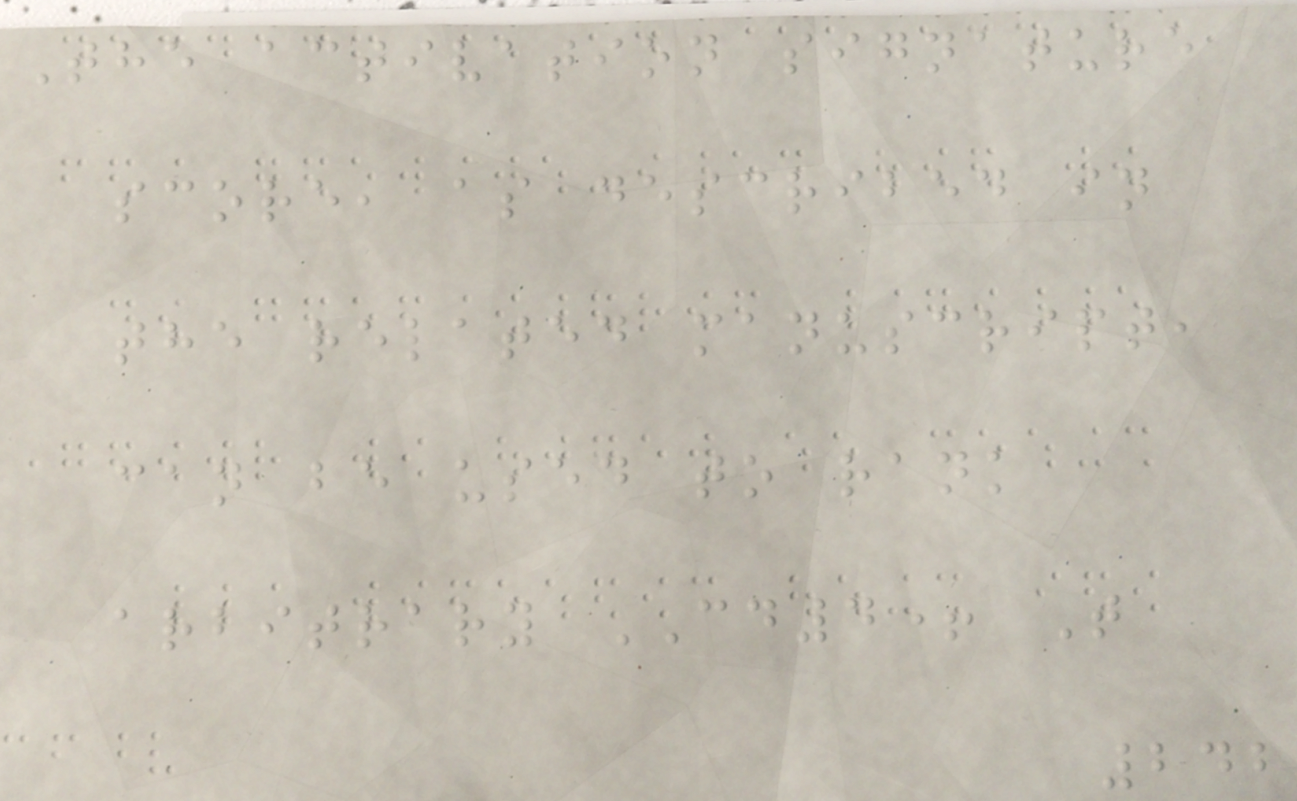The activation signature
score, as described in
the related manuscript,
can be used to rank
arbitrary CD4+ T
242
